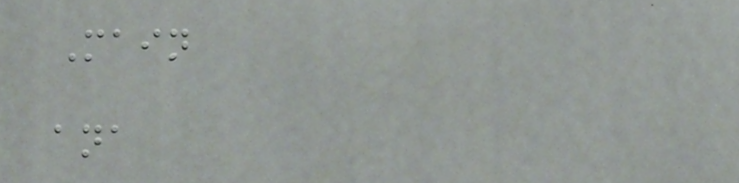Main
ana
